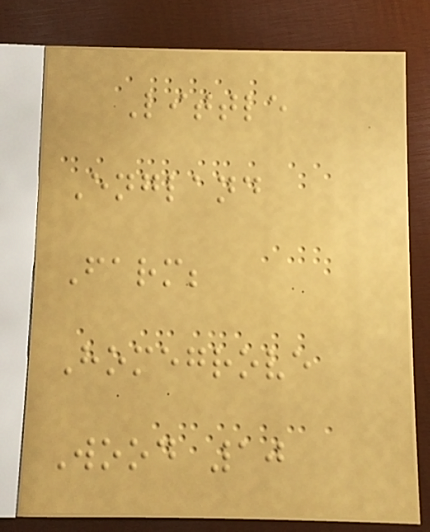Little
England
Farm;
Homegrove
Wood 10
